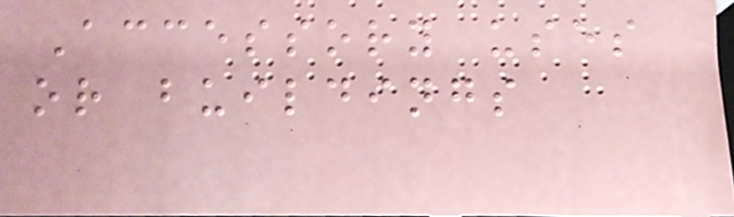Accessory uses
or buildings
